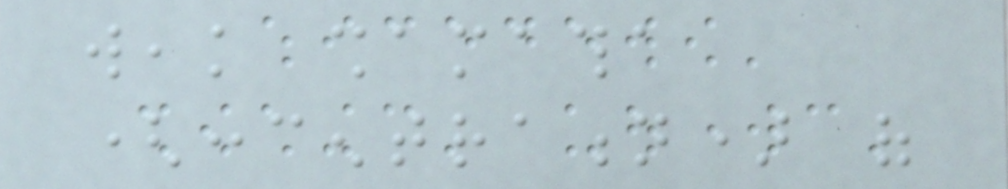weak shamatha
(concentration) of
